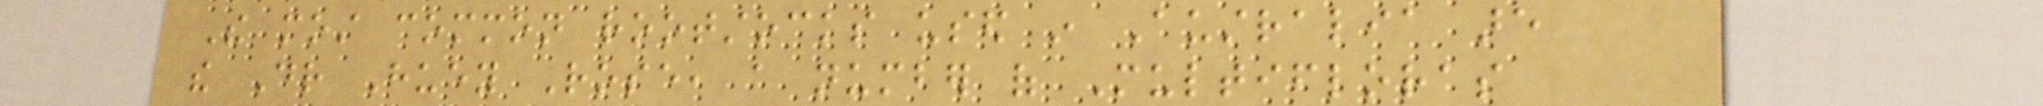The most common rootstocks used in Australia are
the Dr Huey Rose, a number of Multifloras
